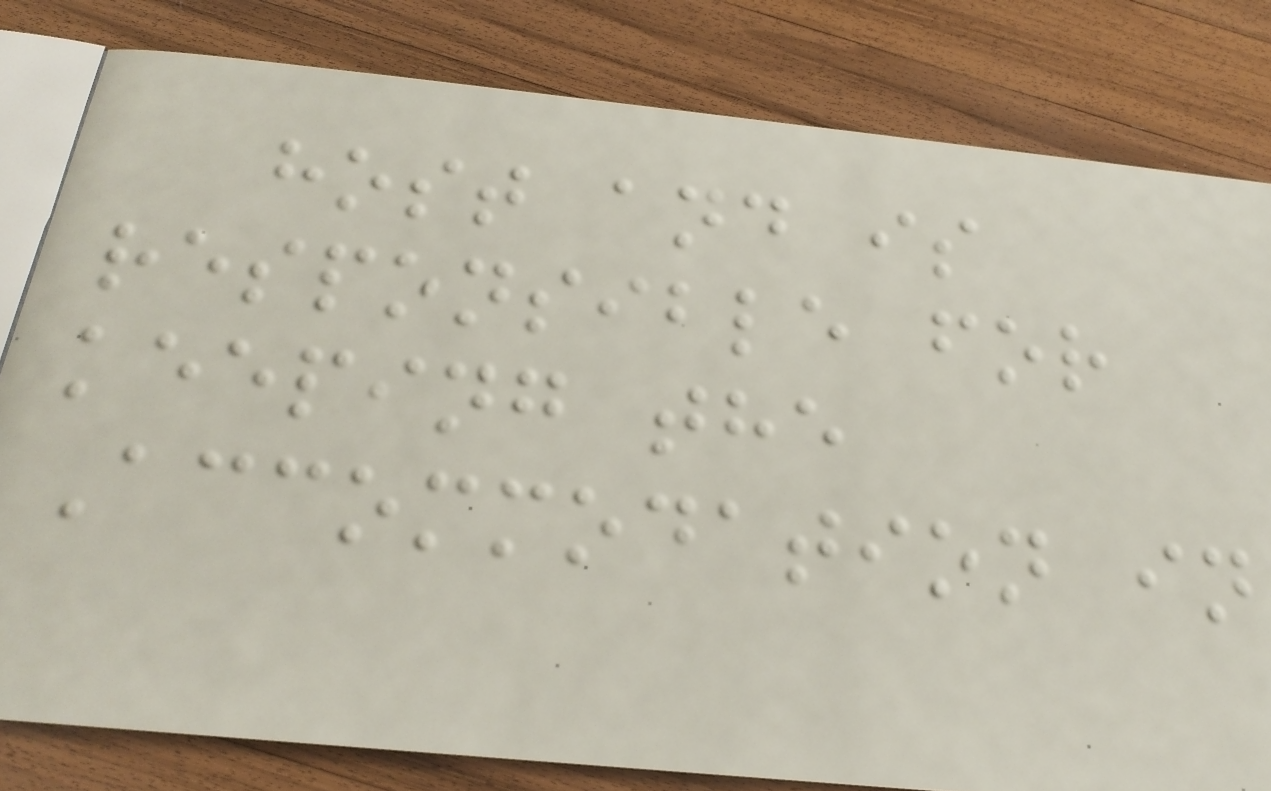host and is
responsible for
keeping the
Accommodation in
